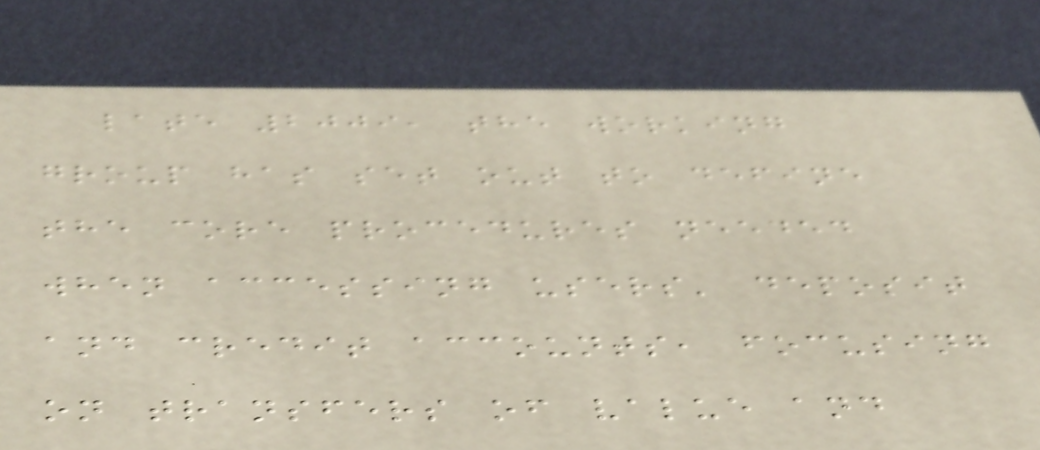late 2009, the working
group has set out to define
the core procedures needed
when accessing users' deposit
and credit accounts, focusing
on transfers of value and
